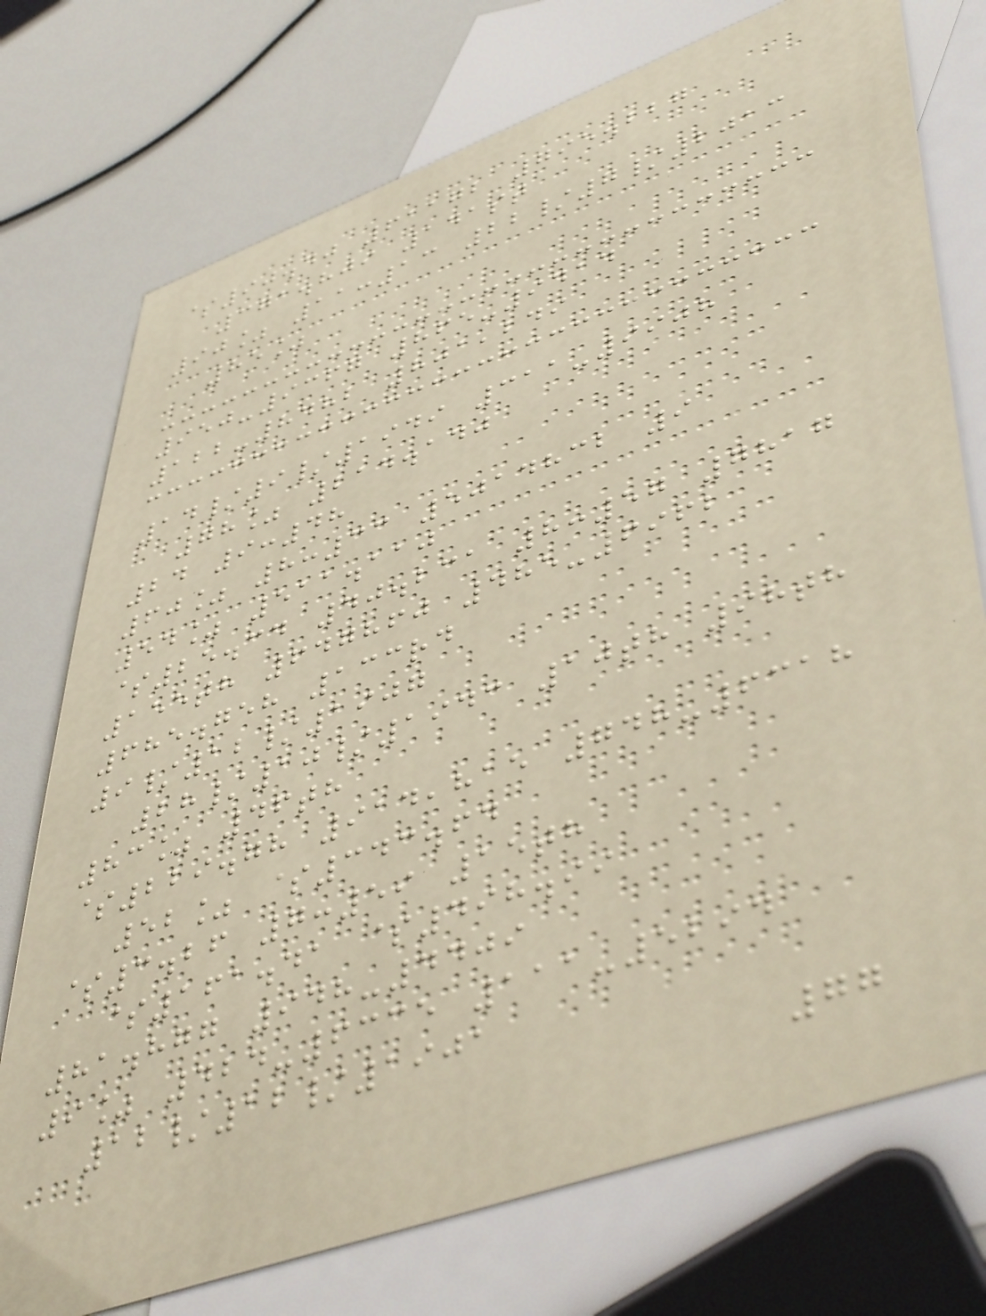$90.40 61172 795.227
371.809 141st
90% 11:13 22/7/2013
85%
950-9367 865-9414
122-8482 801,249
14/9/1949 311-9908
78% 214.140
24 9:48
60% 8:33 5014832 9
54% 511.110
$25.34 40.231 8:57 7817
155th 647860 485-6962
685.758 133rd
9/12/1907
28/10/1943 10th 98th
83% 46th
$229.78 914,815 748-6318
52% $343.64
$3.26 7:59 15th
$161.41 $498.99
81.877 948-4409
9% 424-6335 111-5294
12/12/1901
77
